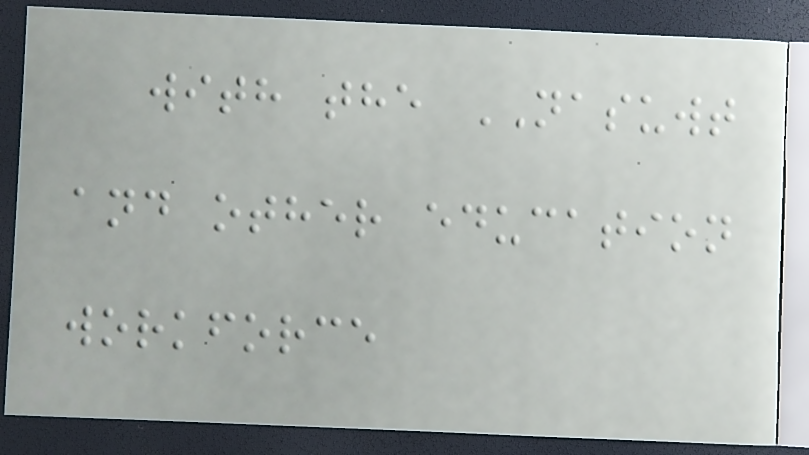with the NASUWT
and other education
workforce
